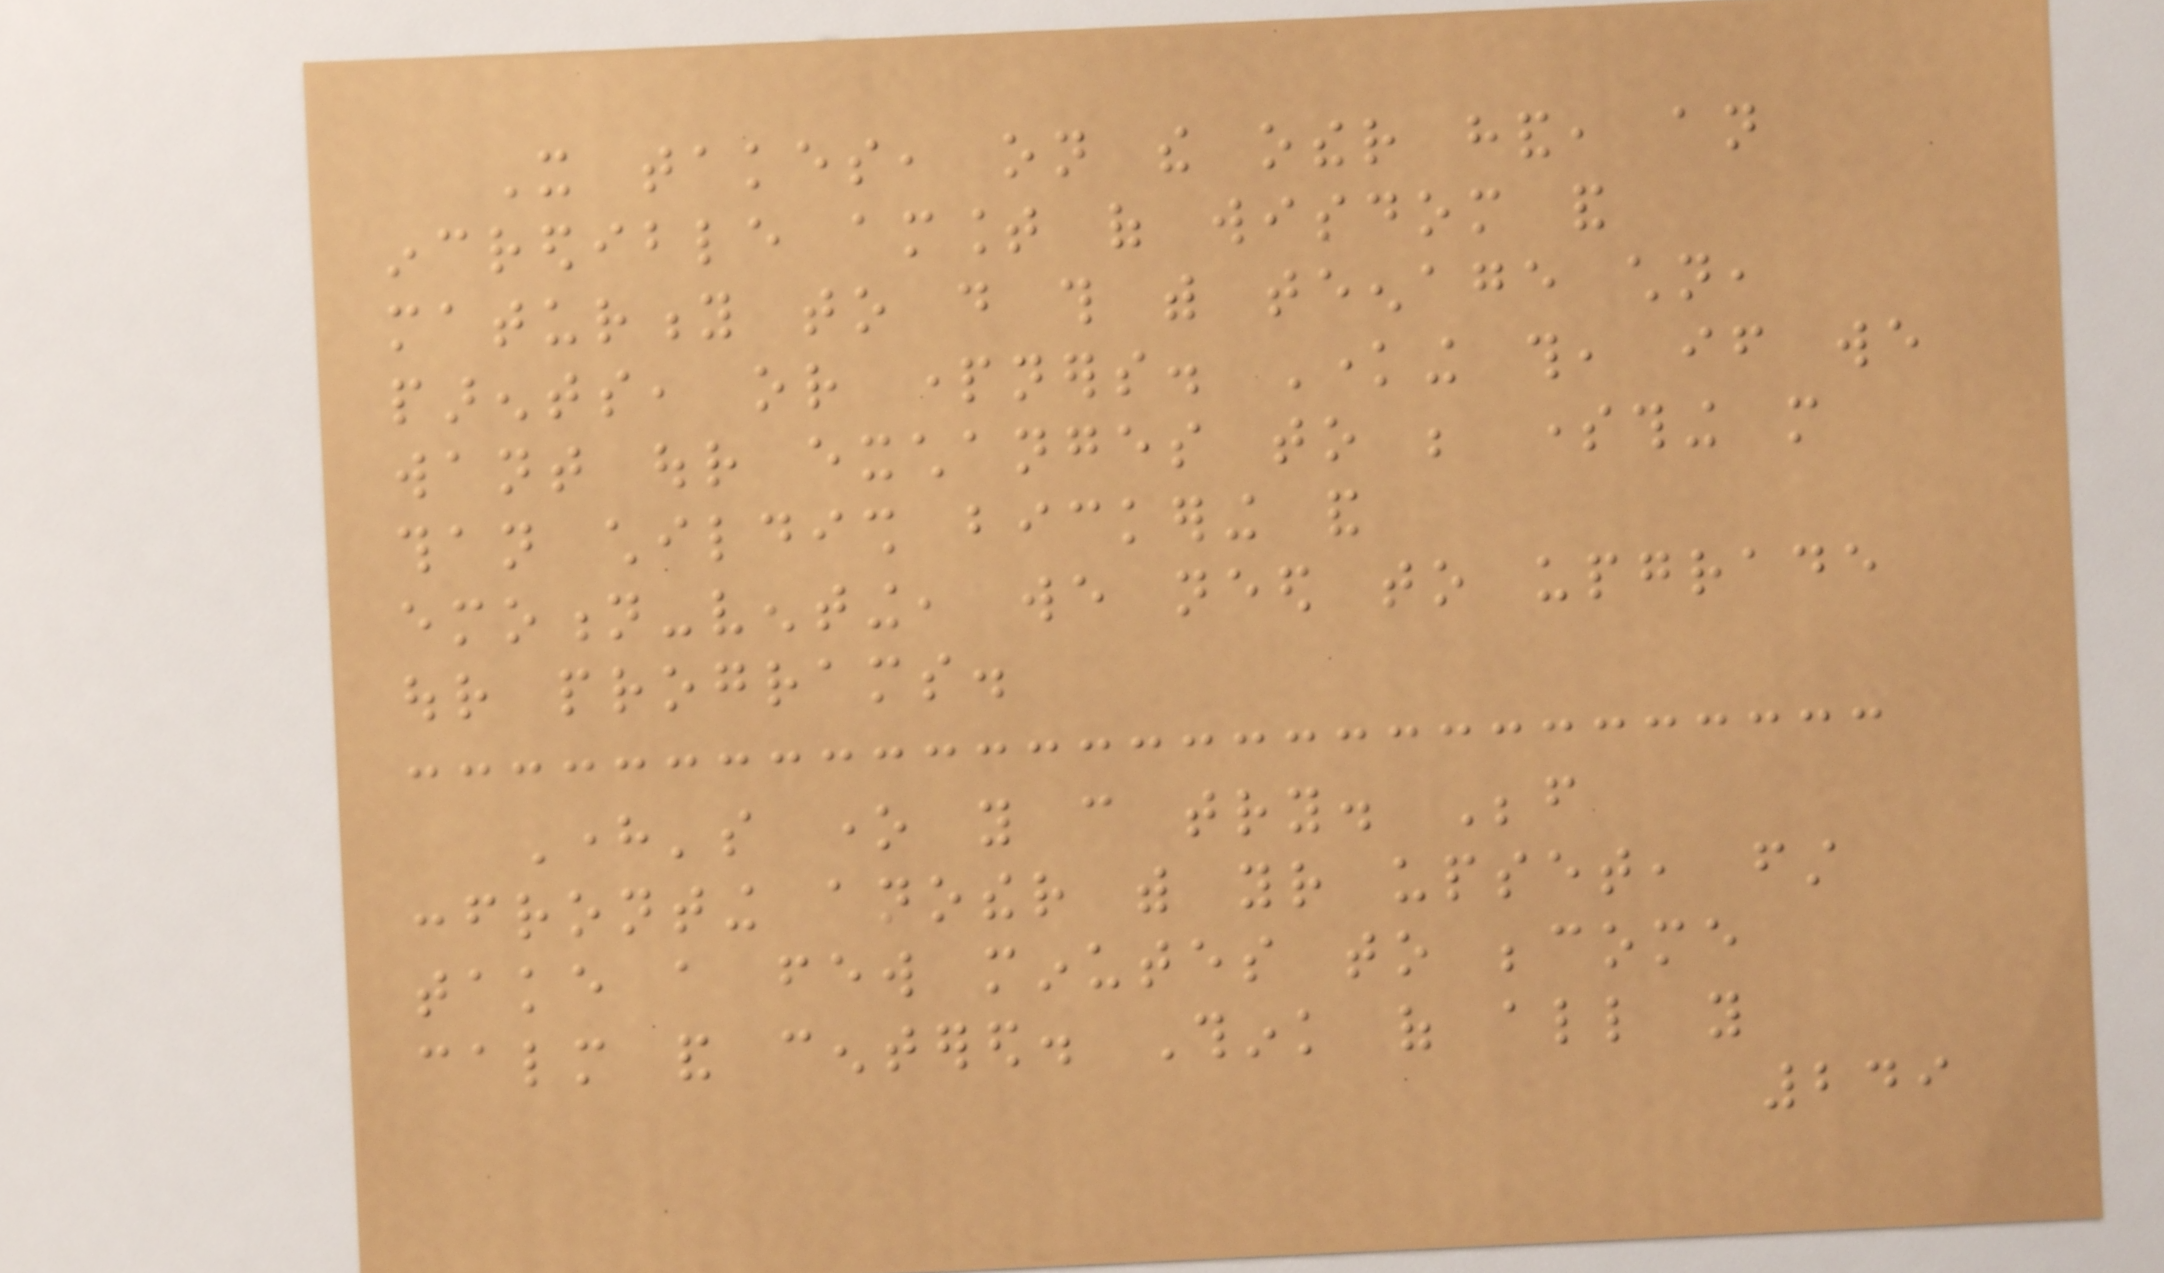It takes, on the other hand, an
incredible amount of wisdom and
maturity to do this with teenage children,
parents, or partners. Knowing this, if we
want our exchanges to be something more
than childish bickering and
emotion-venting, we need to upgrade
our programs.
Here's one you can try. Before
confronting another with your upset, first
take a few minutes to become
calm and centered. Think of all you
249
